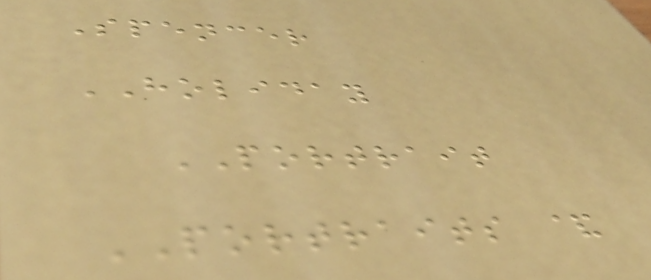Spencer
HOLIDAY
PORTRAIT
PORTRAITS &
